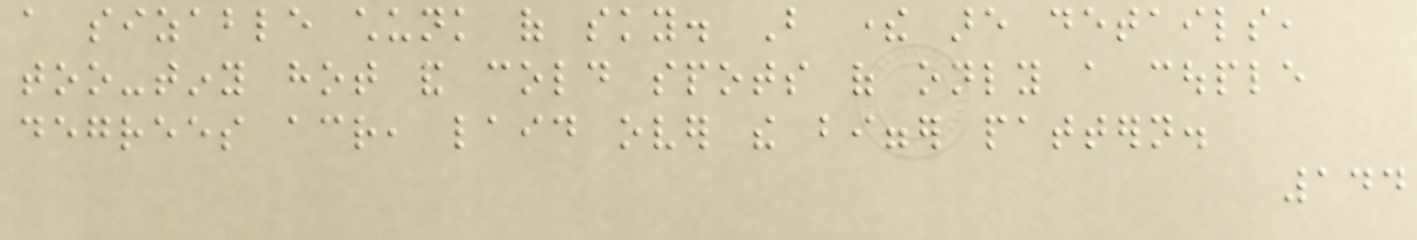a sizable chunk of sky. But there are details,
too-tiny hot and cold spots of only a couple
degrees across, laid over the bigger pattern.
144
